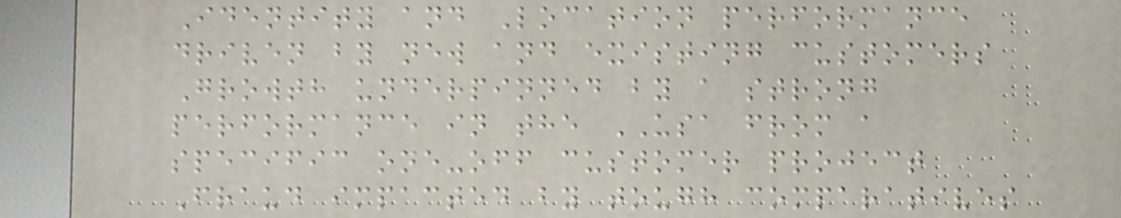Identity and Location performance
driven by new and existing customers
Growth underpinned by a strong
performance in the USA from a
specific one-off customer project
Fraud impacted by tough comparatives
